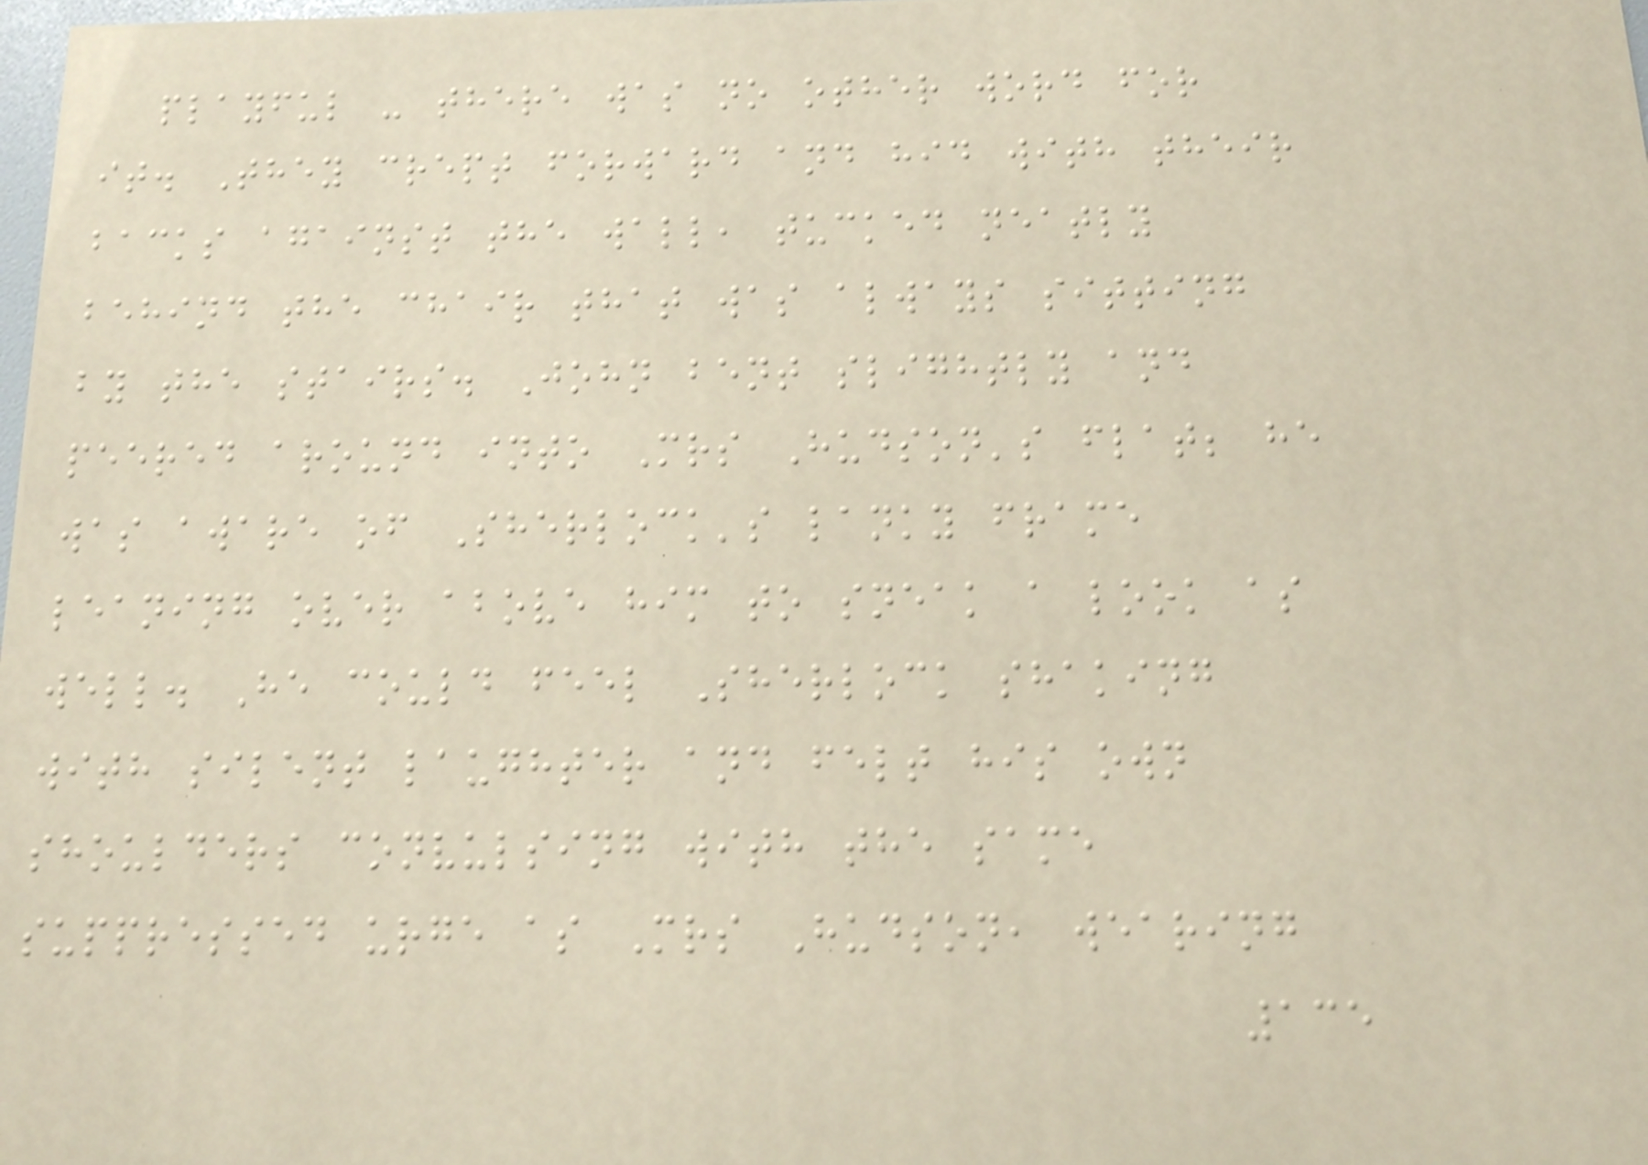playful - there was no other word for
it. They crept forward and hid with their
backs against the wall, tucked neatly
behind the chair that was always sitting
by the stairs. John bent slightly and
peered around into Mrs Hudson's flat; he
was aware of Sherlock's lanky frame
leaning over above him to sneak a look as
well. He could feel Sherlock shaking
with silent laughter and felt his own
shoulders convulsing with the same
suppressed urge as Mrs Hudson, wearing
135
